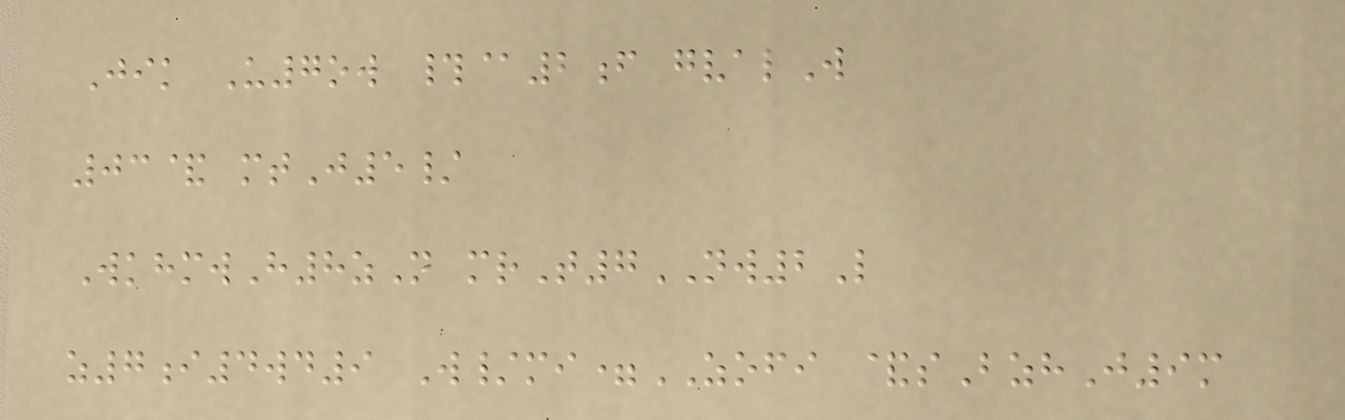Jik U7ow #@2f gvalW
03& mtJ5/
WkhmwH8zN mrT7NW2L
z7i4wd9 W/mi=ZOFI &sBzhJ9m
